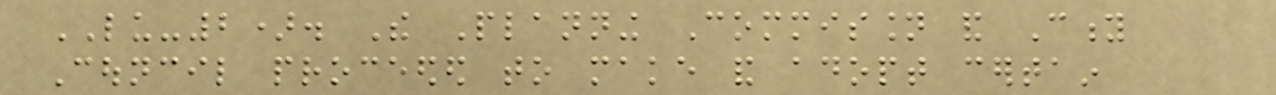LU-2). The Planning Commission and City
Council proceeded to make and adopt certain
